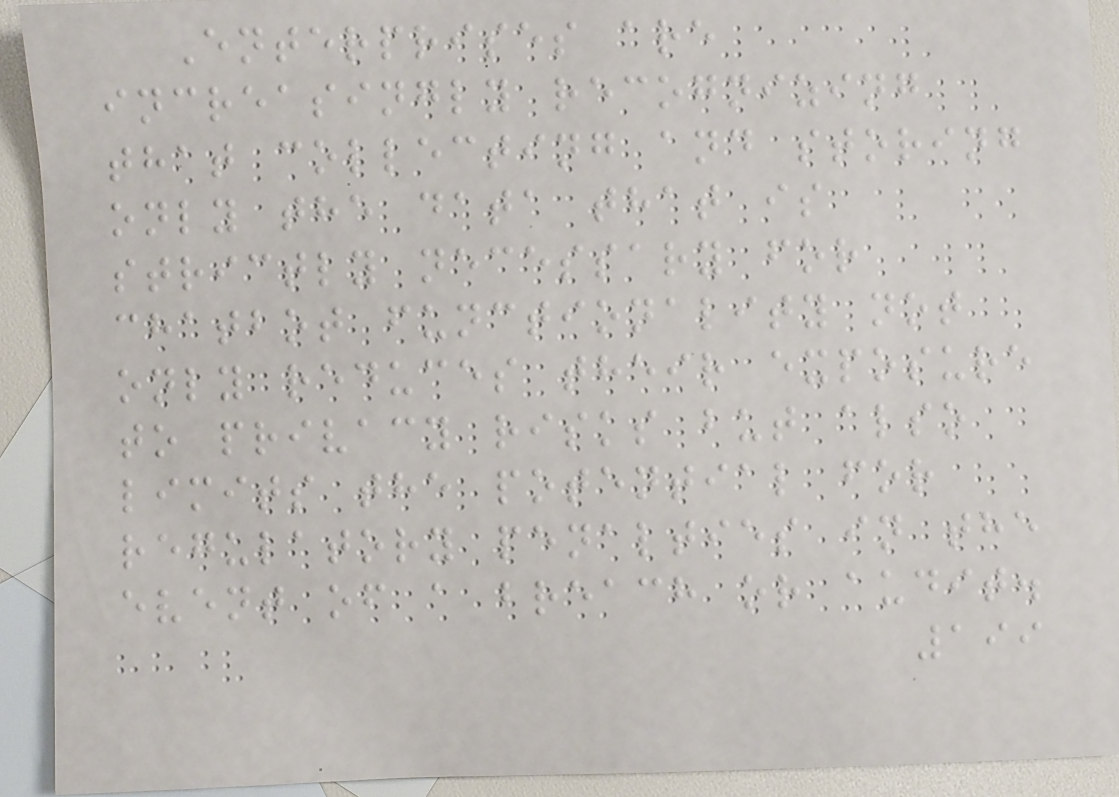Enterprises are
increasingly recognizing
that collecting and storing
only the data that is
strictly necessary for
chatbot functionality not
only reduces their exposure
to privacy risks but also
limits the potential for
regulatory penalties in the
event of a breach or audit.
199
